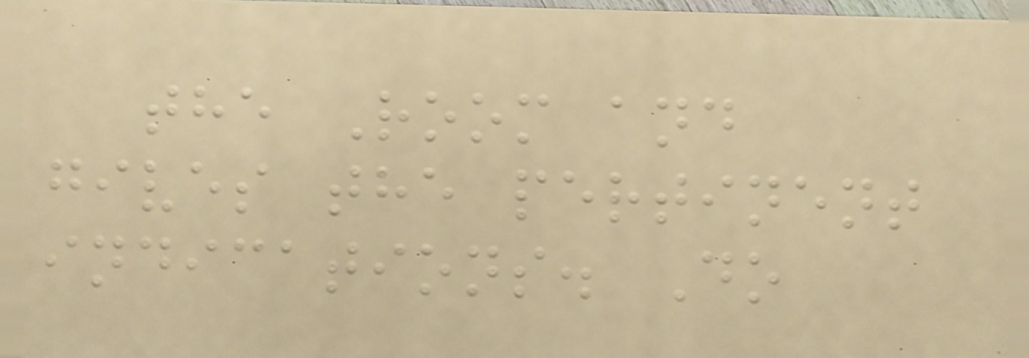the Room and
gives the pertinent
indications. Do
